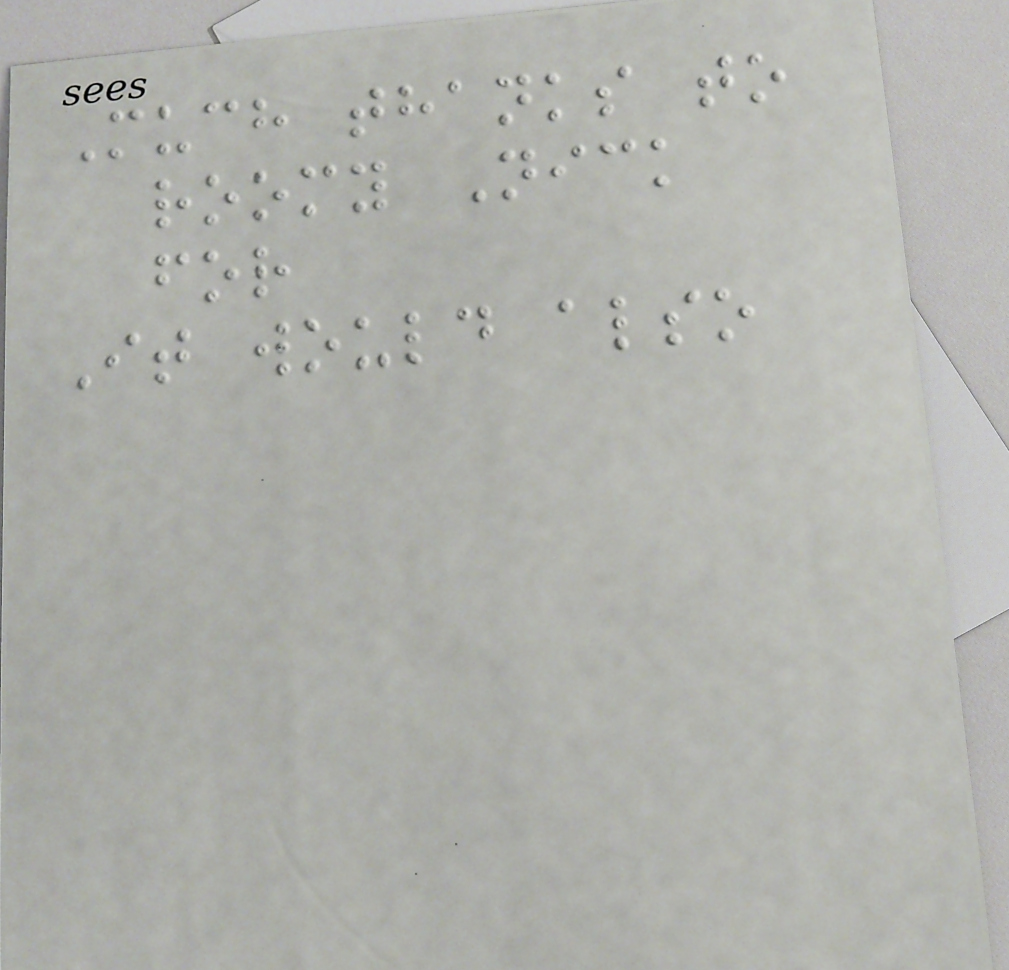Much thanks to
roomy Nick
for
It would also
